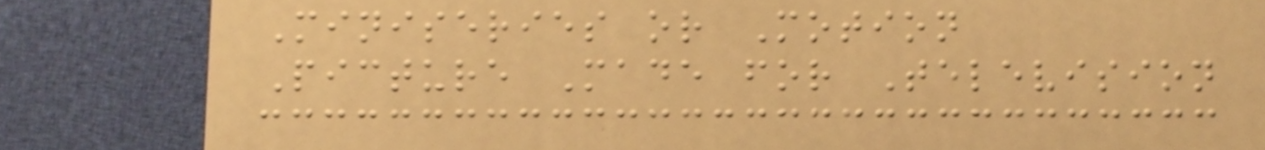Miniseries or Motion
Picture Made for Television
